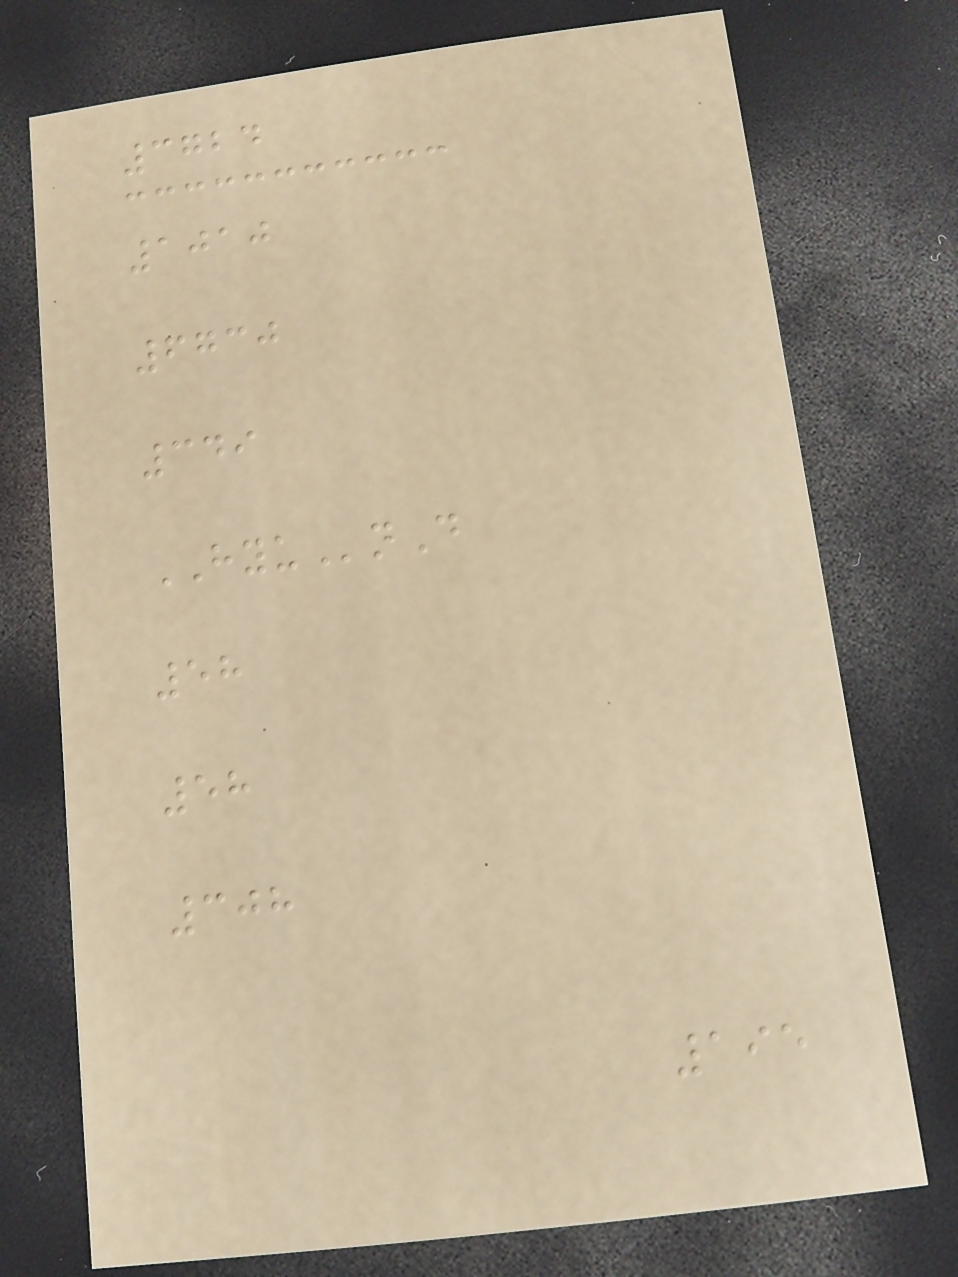3724
1010
6730
349
HYUnD
58
58
308
195
